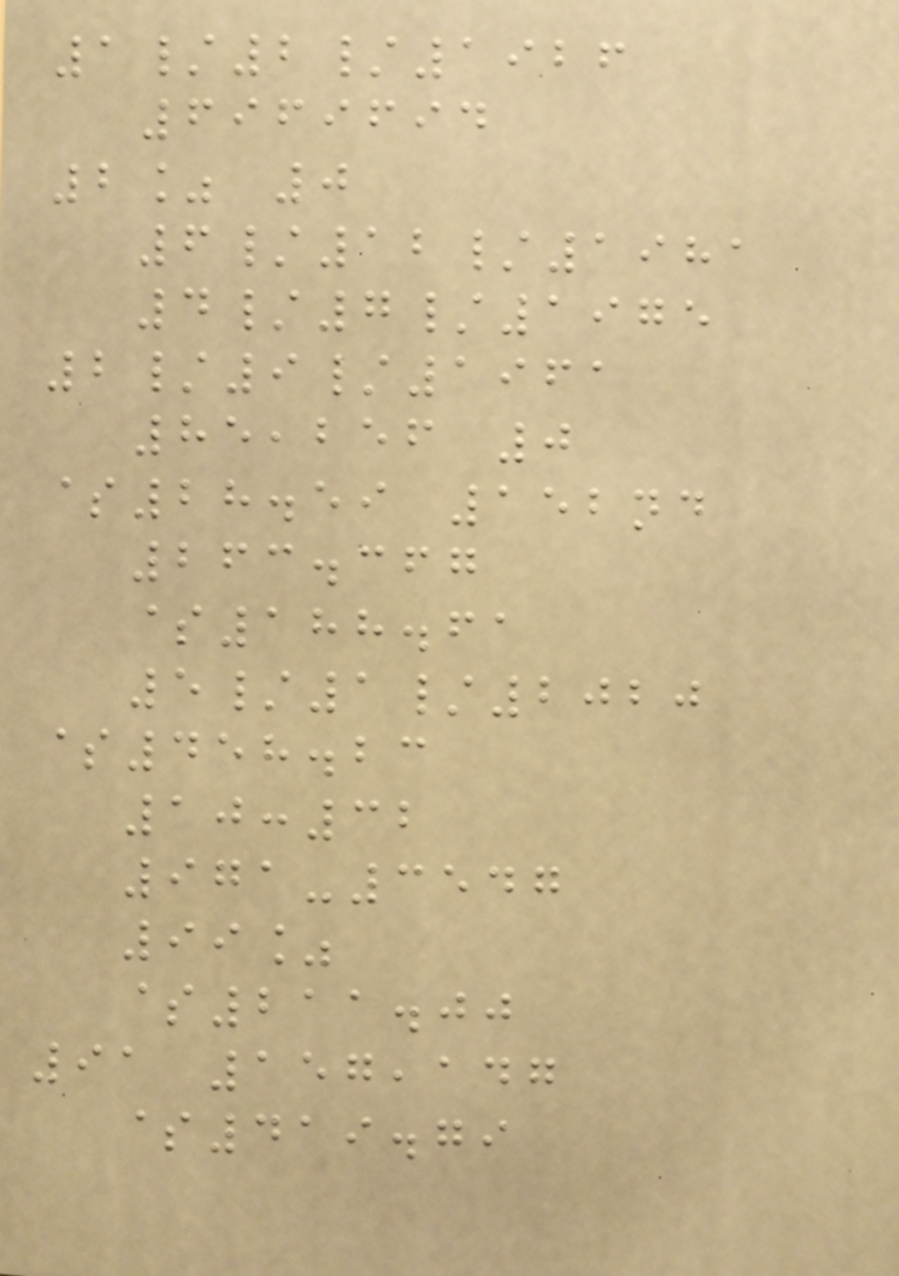1/2/1926
6969694
2% 0
6/12/1981
4/7/1975
2/9/1961
85,256 0
$28.59 152nd
263.367
$188.61
5/1/2020
$458.23
10:32
971-3547
99%
$211.00
91 157,147
$419.79
